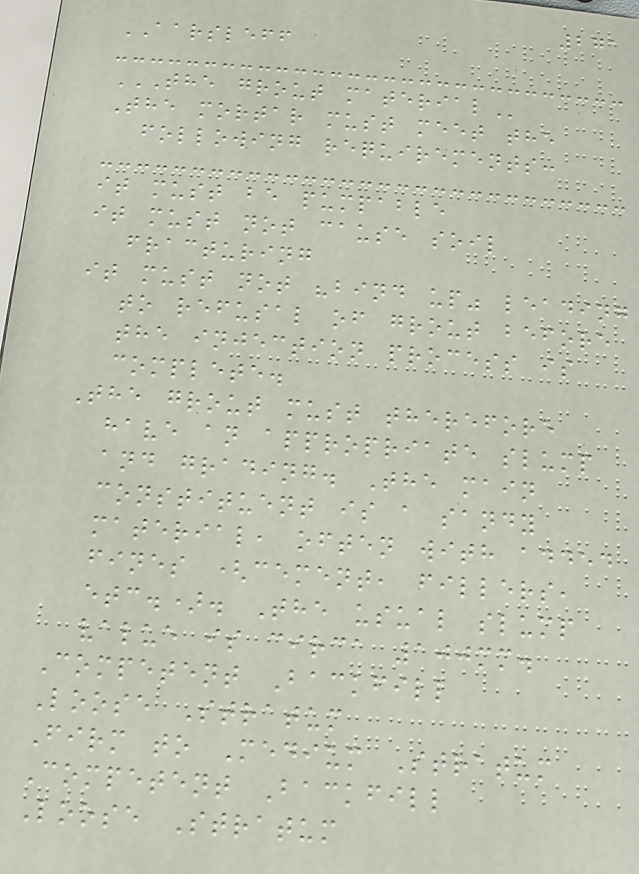271
AARSLEFF
THE GROUT MATERIAL
The mortar must meet the
following requirements:
it must be pumpable
it must not cause soil
fracturing
it must not "bind up" leading
to refusal of grout before
the injection process is
complete.
The grout must therefore
have an appropriate slump
and grading. The main
constituent is a sandy
material, often with added
fines (cement, fillers,
etc.). The usual slump
value is circa 100mm.
Competent Backfill
Loose Stratum
Firm to Medium Stratum
Competent Backfill
Loose Stratum
